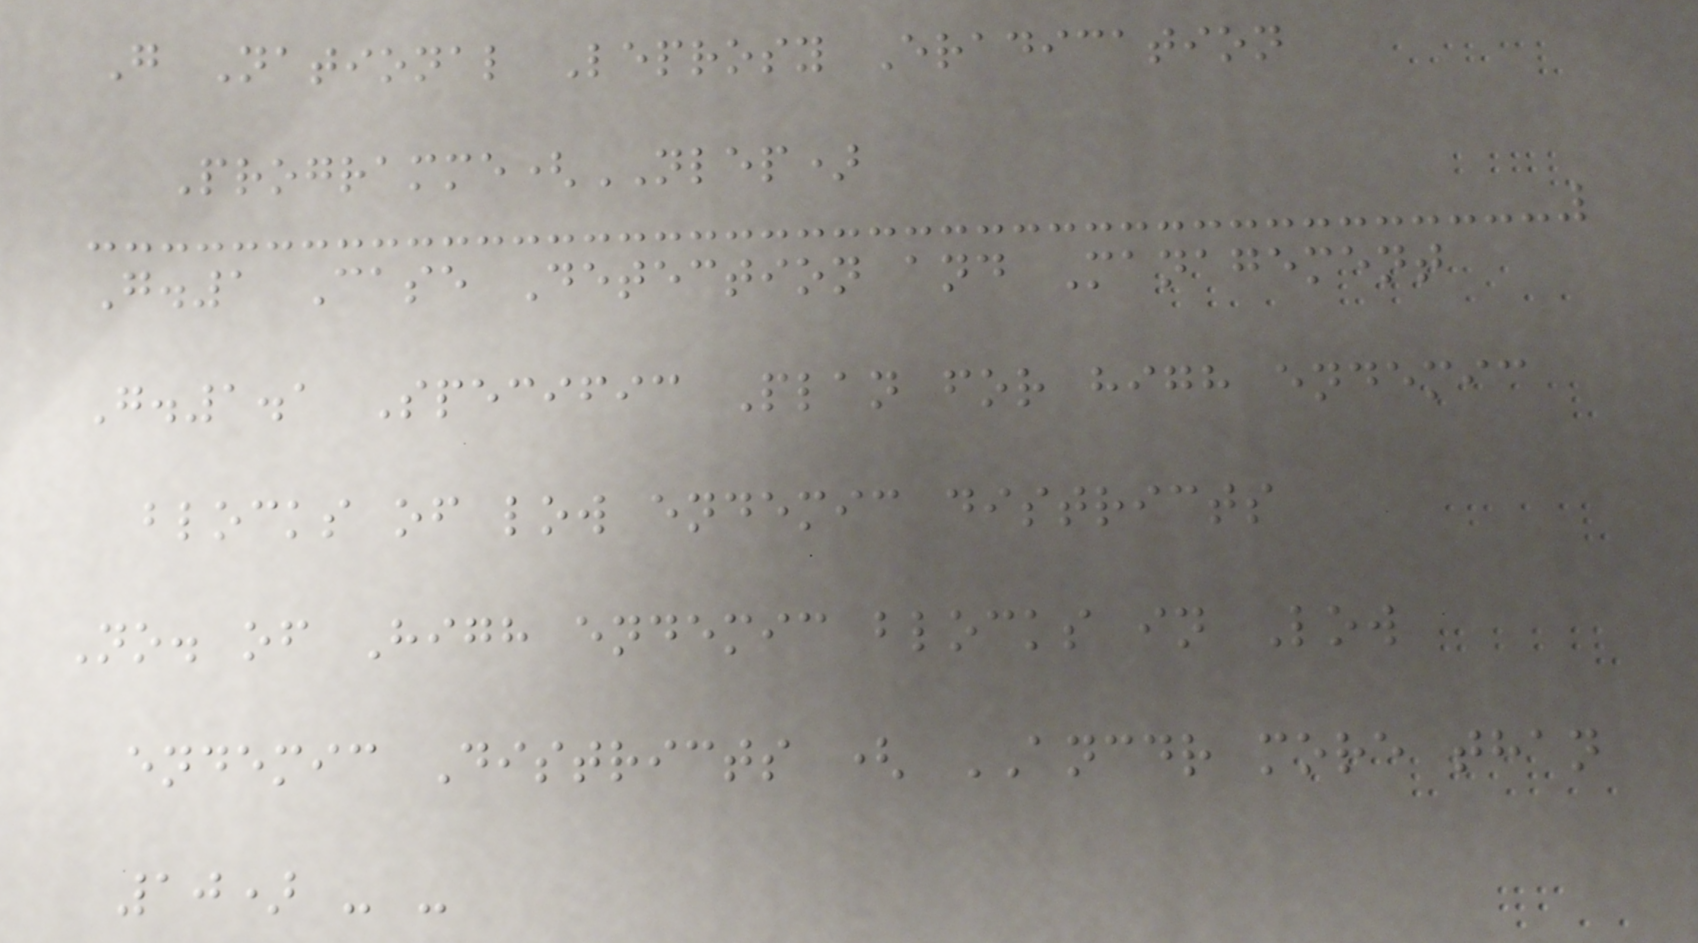G National Leprosy Eradication
Programme(NLEP)
G.1 Case Detection and Management
G.1.1 Specific Plan for high endemic
blocks of low endemic districts
No. of High endemic blocks in Low
endemic Districts ( ANCDR more than
10) - -
